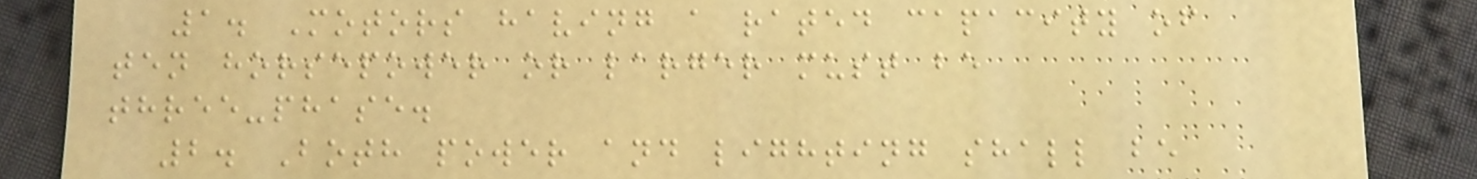1. Motors having a rated capacity of
ten horsepower or larger must be
three-phase.
2. Both power and lighting shall be
